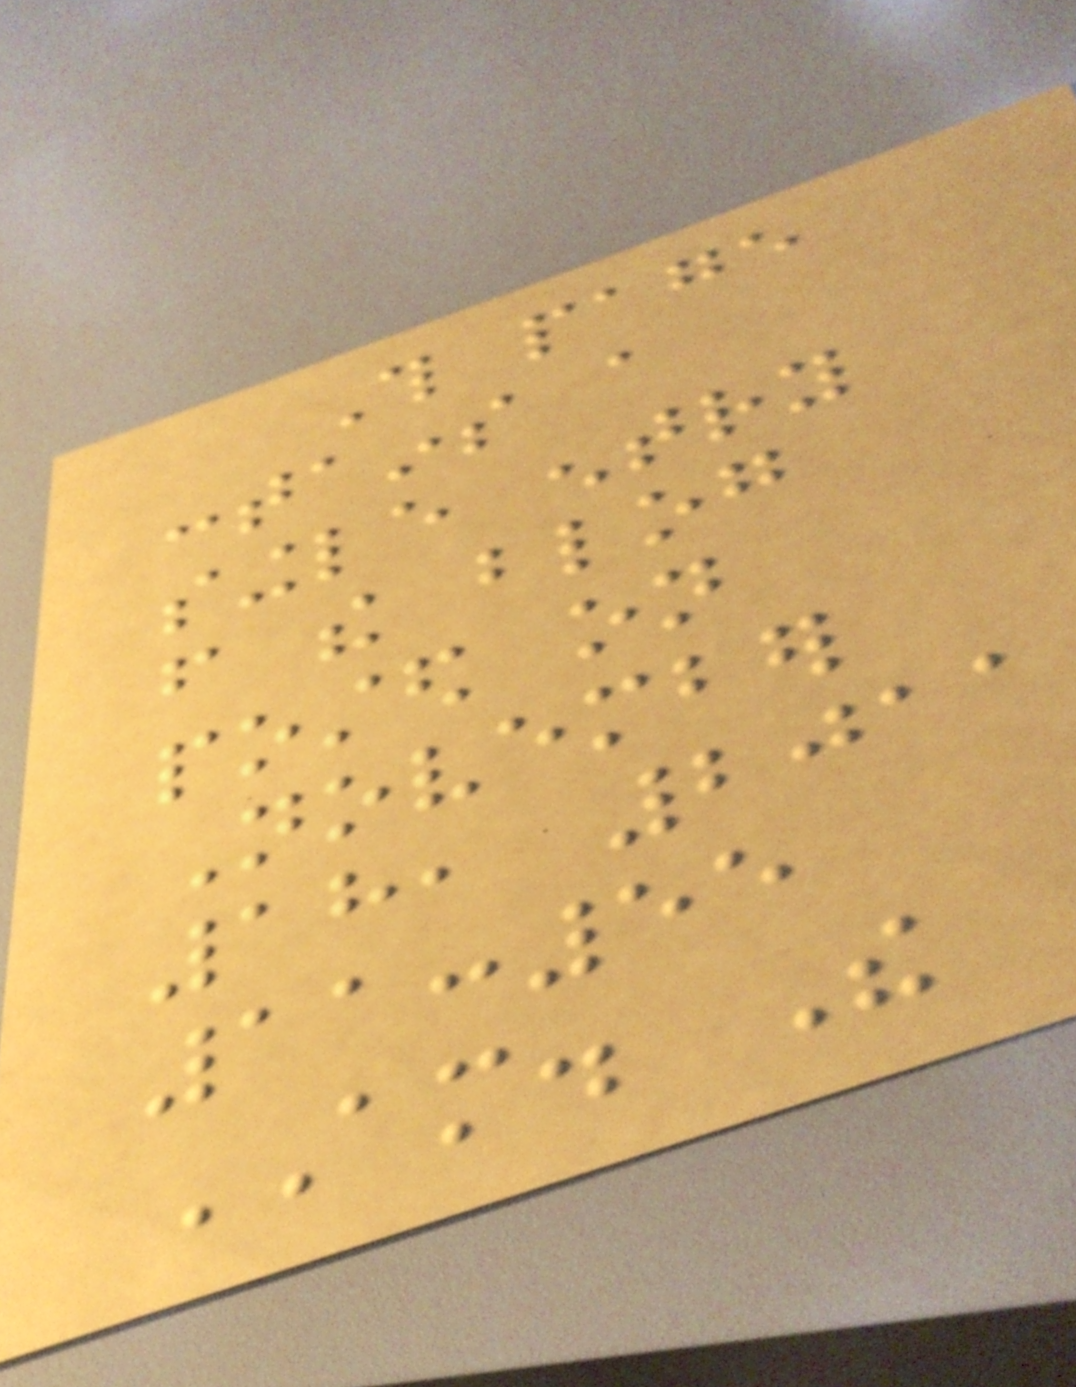This page
contains a
single entry
from the blog
posted on
November
18, 2011
11:55
AM. The
